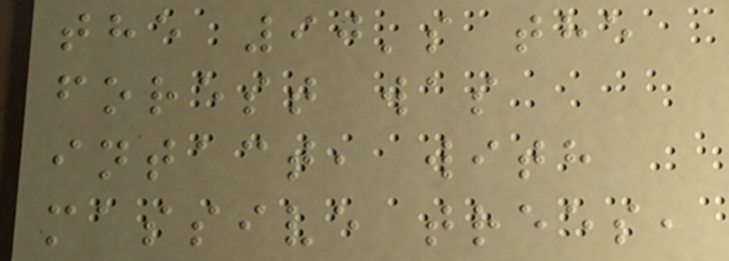the 90's the
forest was
intact, with
massive trees,
